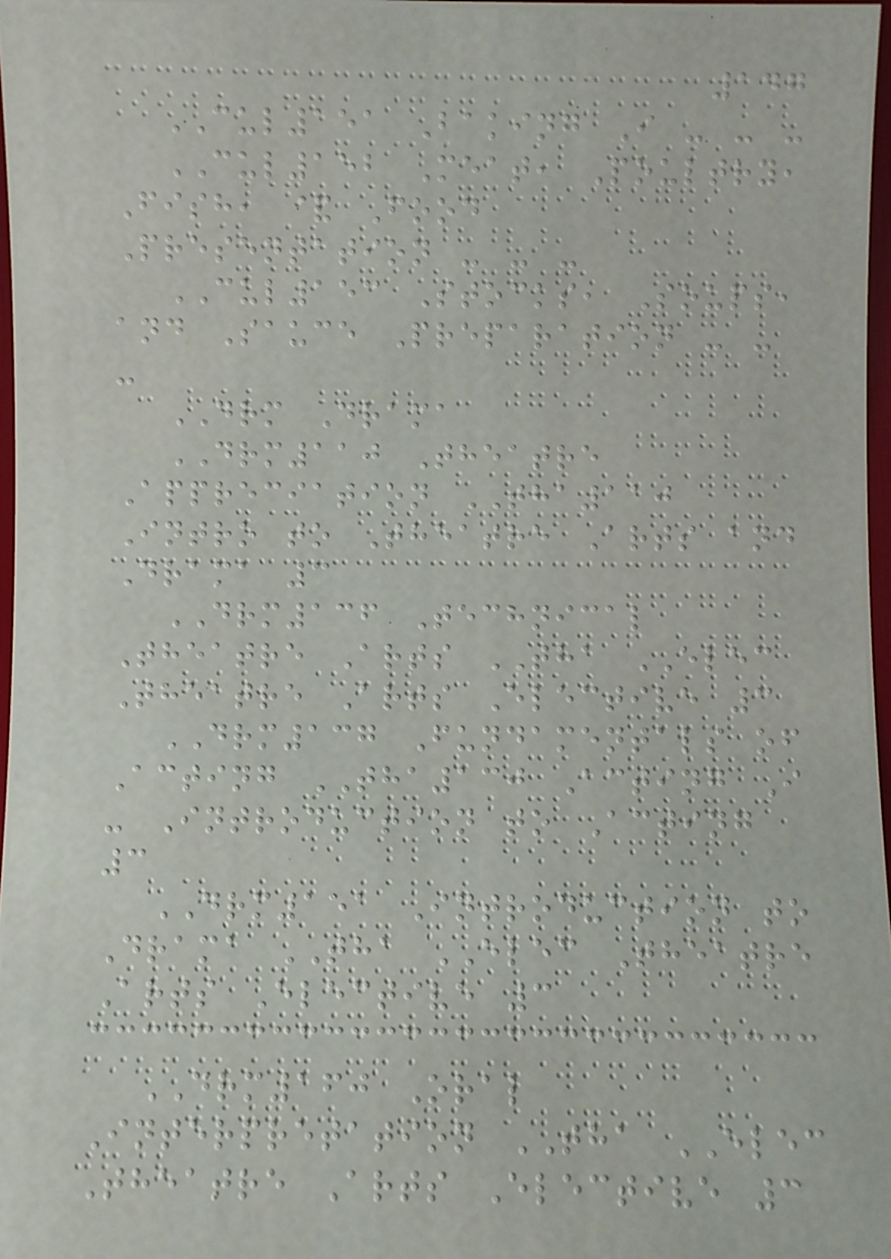147
CUL151 Baking I - - -
CUL152 Meat, Poultry,
Fish, & Food
Presentation - - -
CUL153 Stocks, Soups,
and Sauce Preparation - -
-
DRM Drama
DRM110 Theatre
Appreciation THA110
Intro to Theatre Arts and
Drama 3
DRM136 Technical
Theatre Arts THA ELEC
Theatre Arts Elective 3
DRM137 Fundamentals of
Acting THA130 Acting I
- Introduction to Acting
3
DRM151 Introduction to
Drama THA ELEC Theatre
Arts Elective 3
DRM160 Oral
Interpretation THA ELEC
Theatre Arts Elective 3
